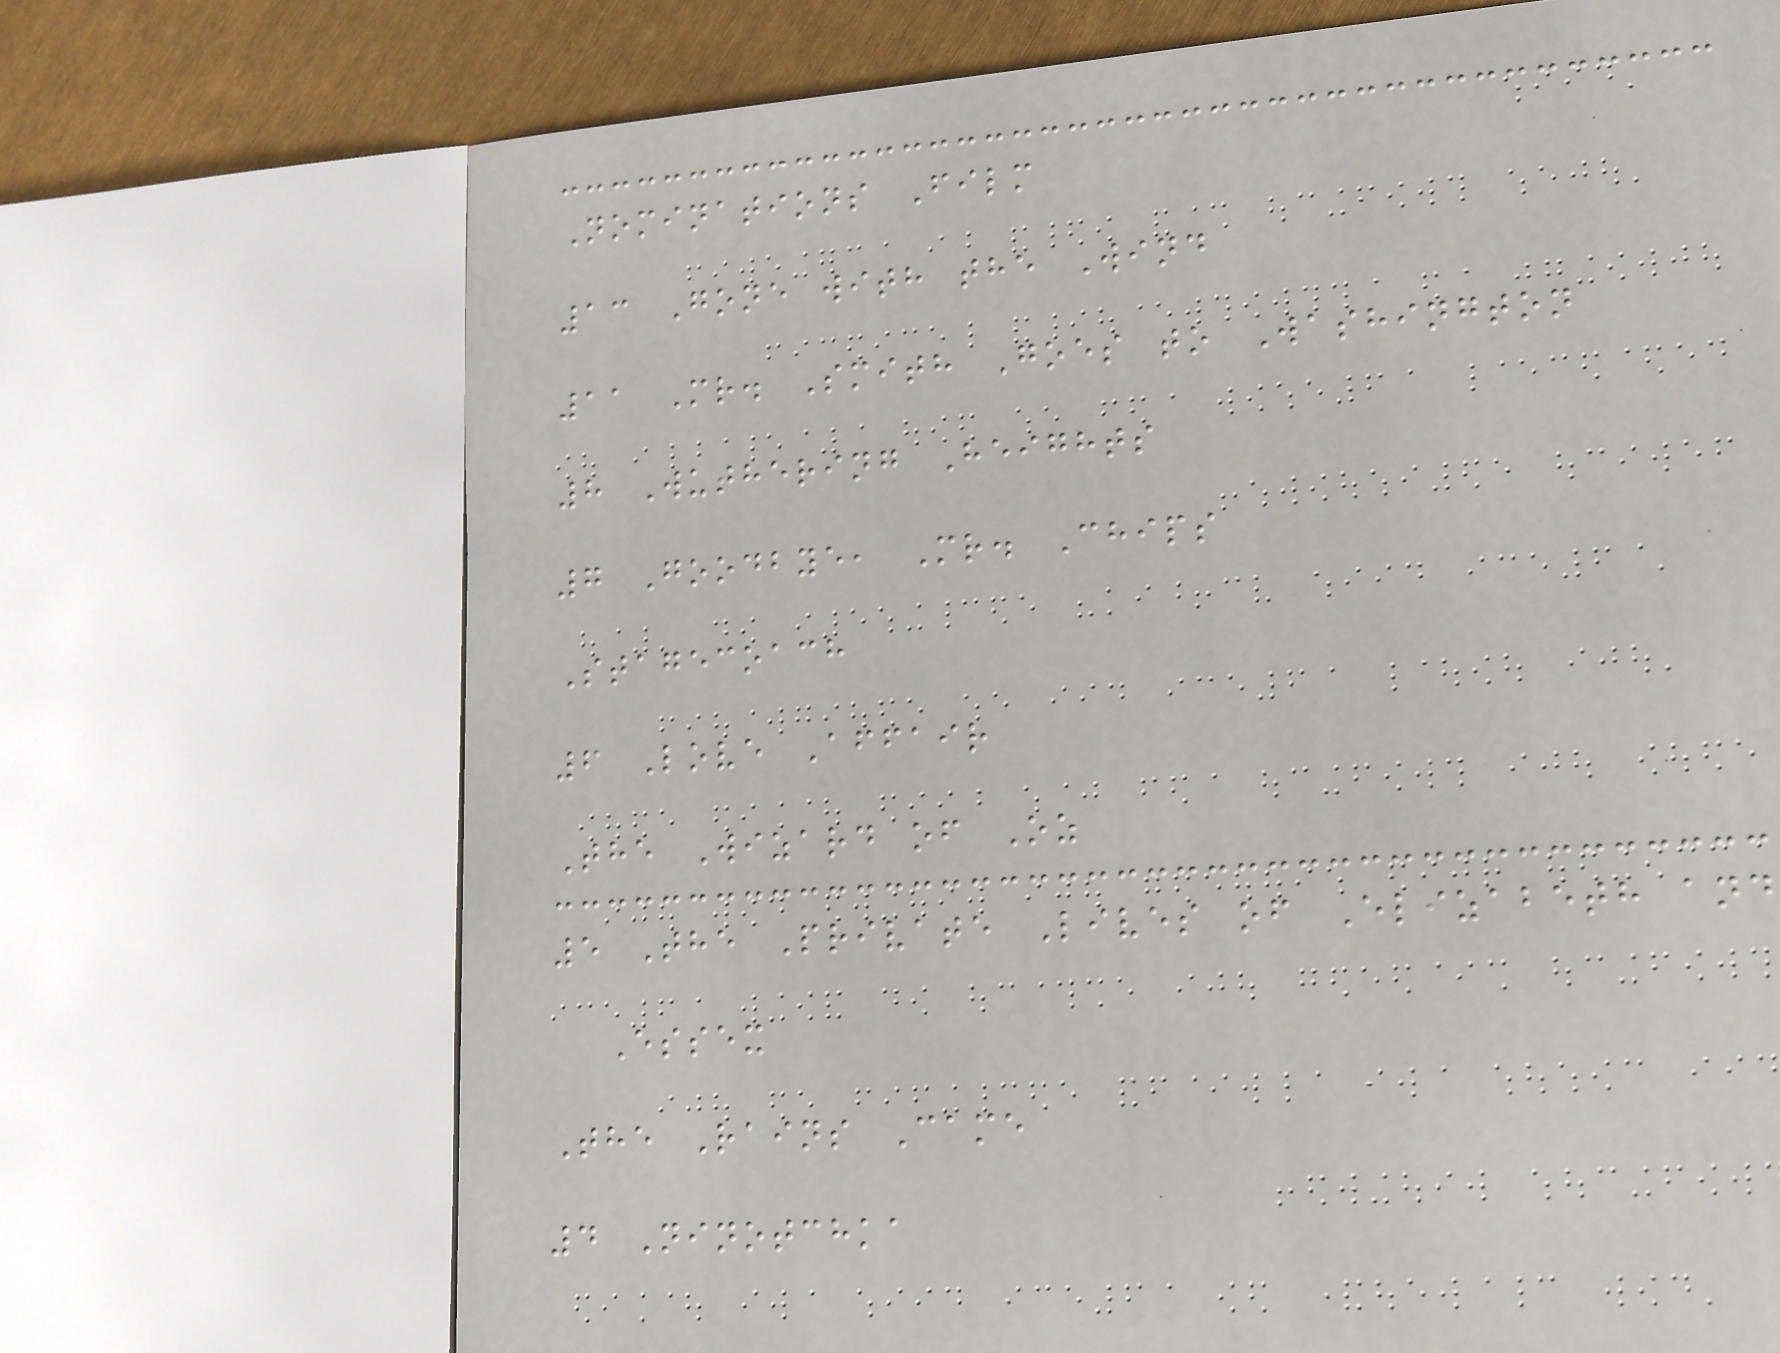Nominations Film
13 Gone with the Wind
11 Mr. Smith Goes to Washington
8 Wuthering Heights
7 Goodbye, Mr. Chips
Stagecoach
6 Love Affair
The Wizard of Oz
5 The Private Lives of Elizabeth and
Essex
The Rains Came
4 Ninotchka
